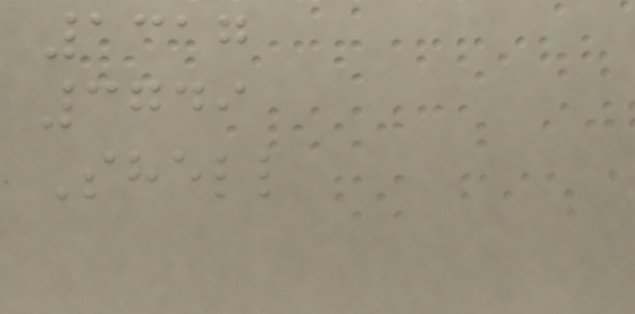1317
3749
Shell
